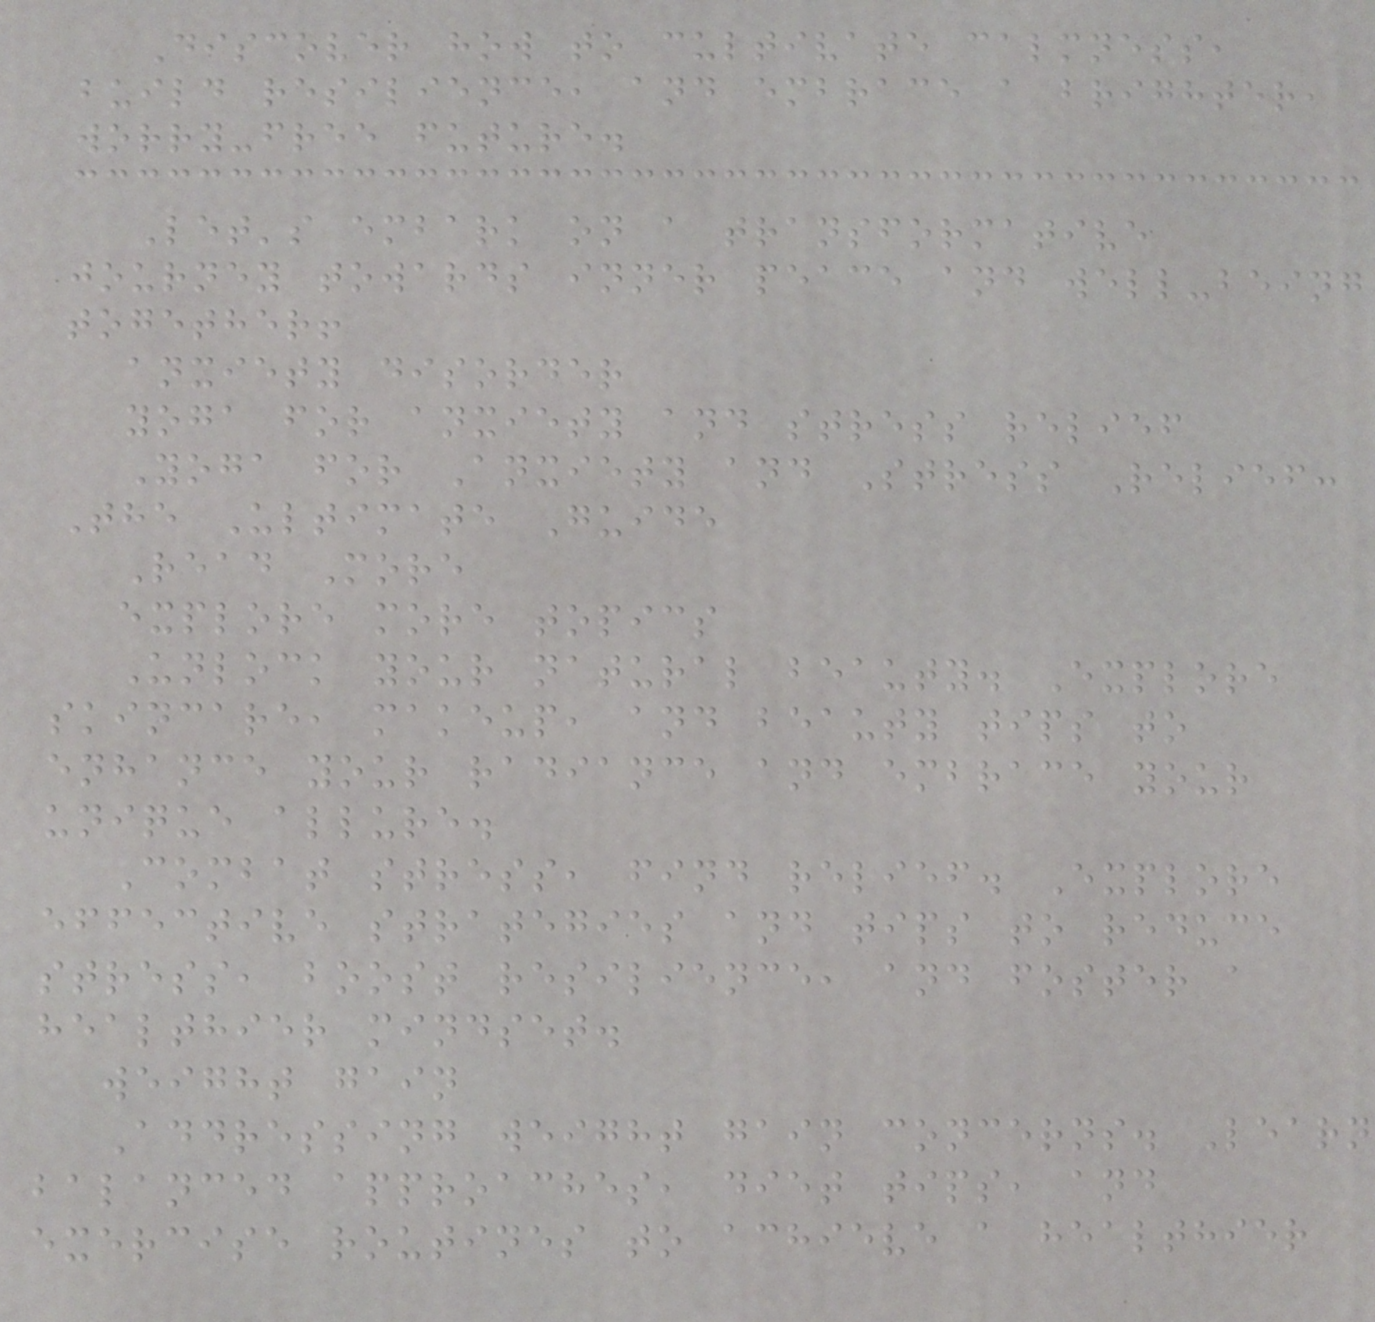Discover how to cultivate calmness,
build resilience, and embrace a brighter,
worry-free future.
Let's embark on a transformative
journey towards inner peace and well-being
together!
anxiety disorder
yoga for anxiety and stress relief
Yoga for Anxiety and Stress Relief:
The Ultimate Guide
Read More
explore more topics
Unlock your natural beauty. Explore
skincare, makeup, and beauty tips to
enhance your radiance and embrace your
unique allure.
Combat stress, find relief. Explore
effective strategies and tips to reduce
stress, boost resilience, and foster a
healthier mindset.
weight gain
Addressing weight gain concerns. Learn
balanced approaches, diet tips, and
exercise routines to achieve a healthier
